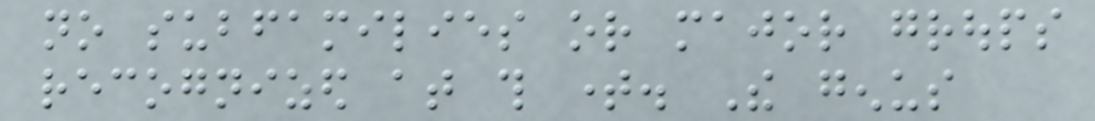no subfamilies or major groups
recognized at this time. The genus
